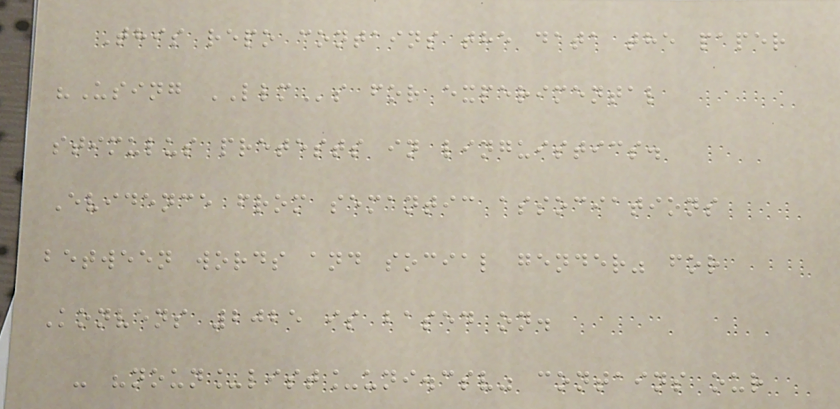This repo contains the data the paper
"Using LLMs for experimental
stimulus pretests in linguistics.
Evidence from semantic associations
between words and social gender" for
Konvens 2025 is based on.
- "noun_list_uni.csv" contains our
